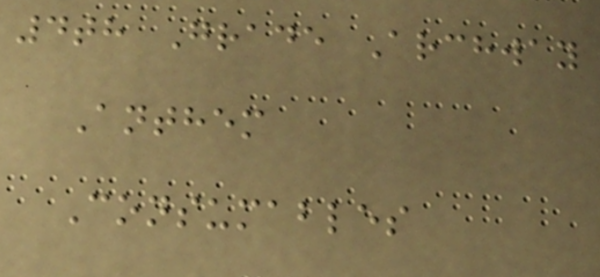4th Grade Archway
Anthem
Consumables
